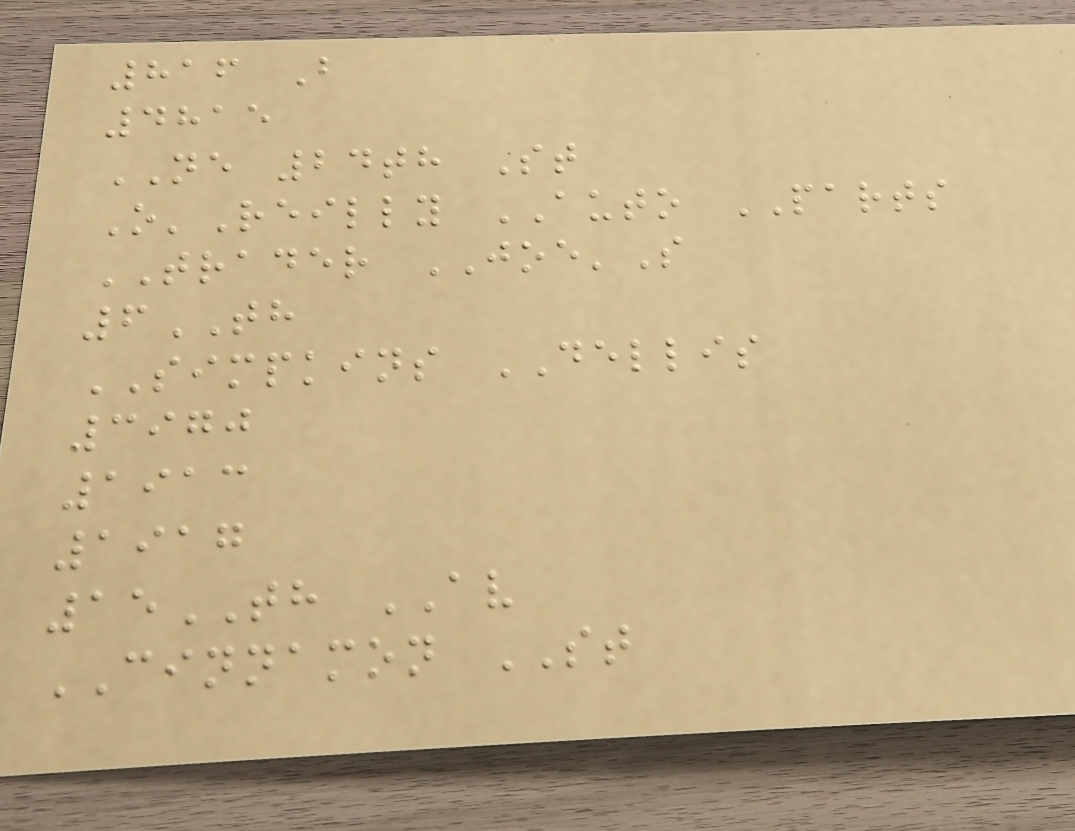816 B
4815
NE 24th St
O'Reilly AUTO PARTS
TRADER JOE'S
6TH
SIMPKINS DELLIS
3970
1913
1917
15TH AV
CINNAMON ST
